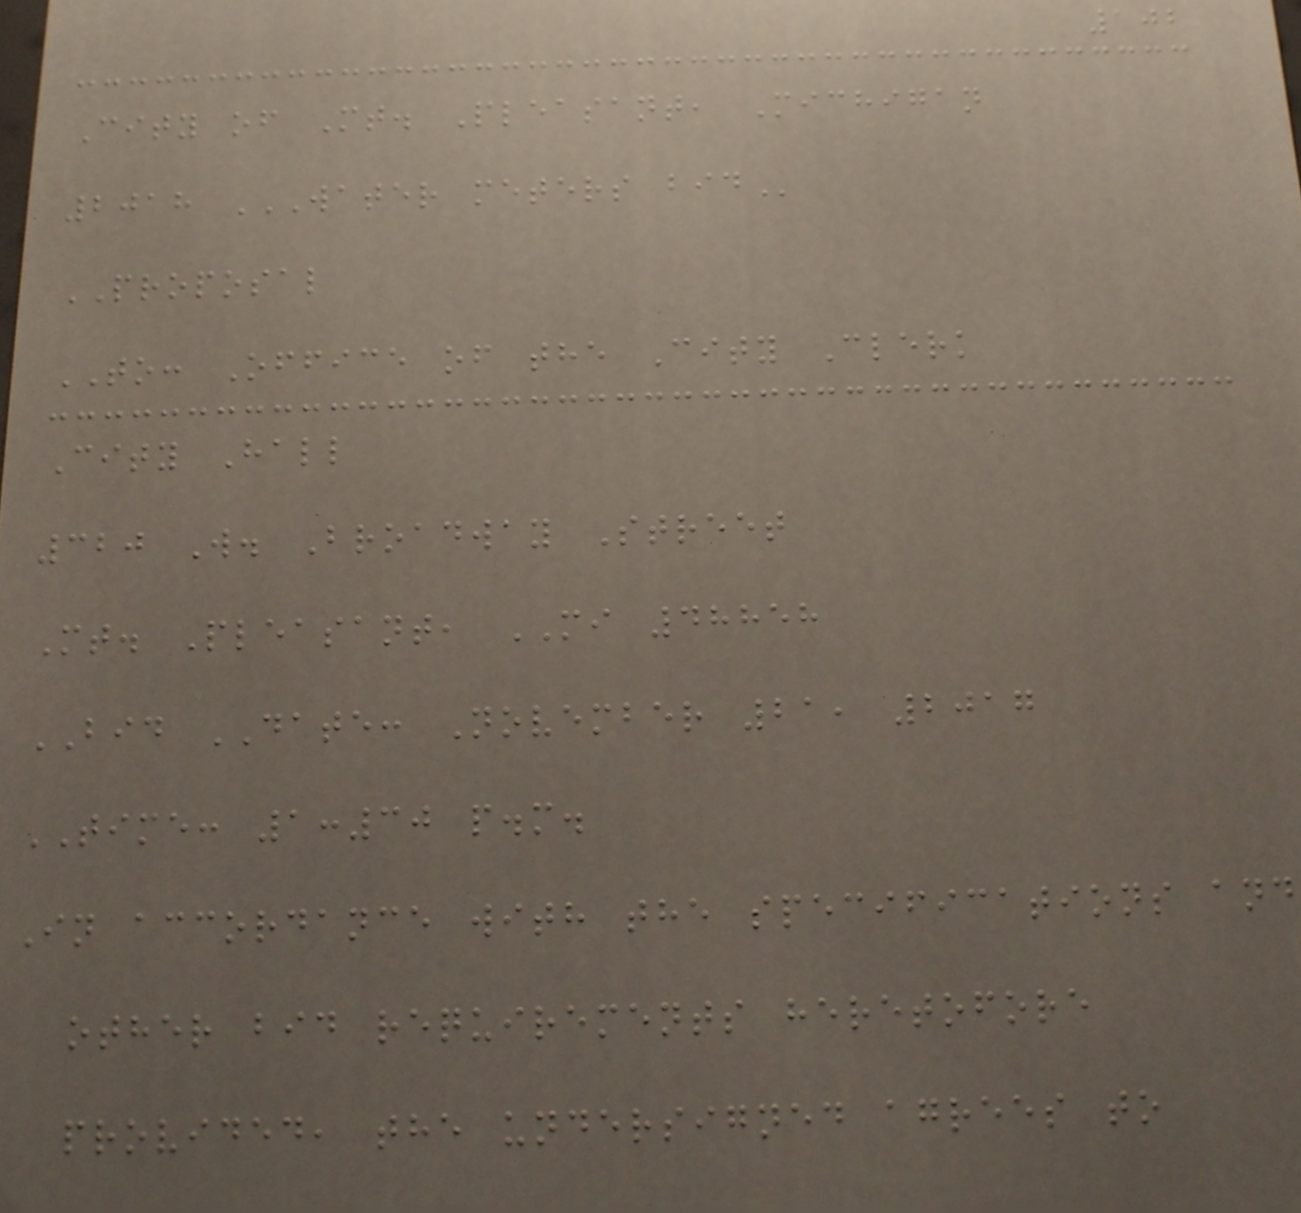102
City of Mt. Pleasant, Michigan
2018 WATER METERS BID
PROPOSAL
TO: Office of the City Clerk
City Hall
320 W. Broadway Street
Mt. Pleasant, MI 48858
BID DATE: November 21, 2017
TIME: 1:30 p.m.
In accordance with the specifications and
other bid requirements heretofore
provided, the undersigned agrees to
